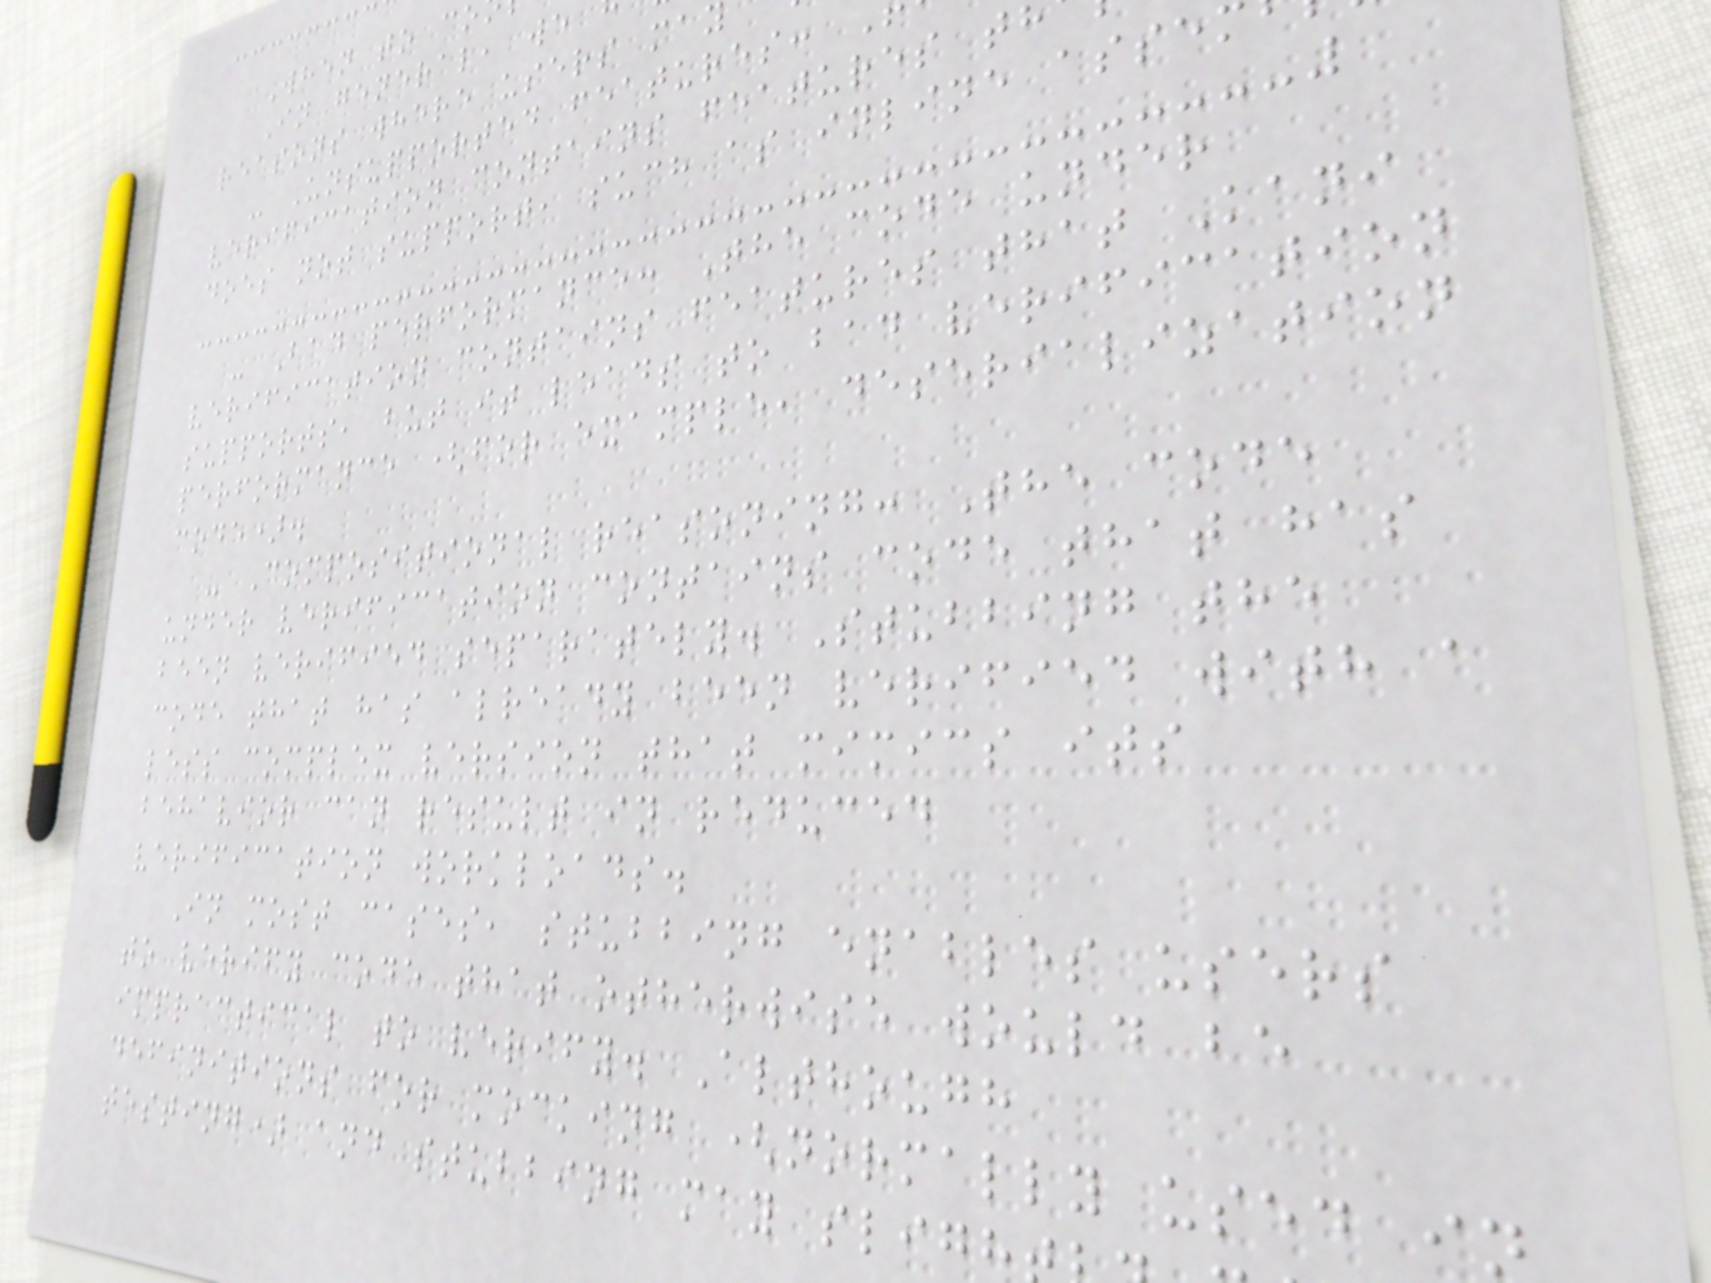When to co
In general, we
reasons where users may
- Unsupported features:
verification contains features t
does not support, such as inline asse
- Bad performance: The code under
verification contains features that Kani
supports, but it leads to bad verification
performance (for example, deserialization
code).
- Compositional reasoning: The code
under verification contains code that has
been verified separately. Stubbing the
code that has already been verified with a
less complex version that mimics its
behavior can result in reduced
verification workloads.
In most cases, stubbing enables users
to verify code that otherwise would be
impractical to verify. Although
definitions for mocking (normally used in
testing) and stubbing may sligh
